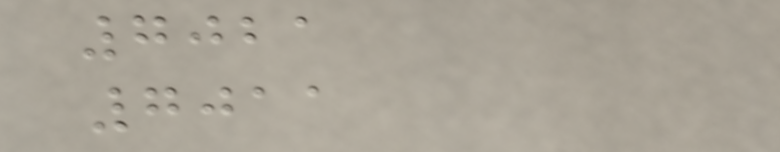7021
7011
